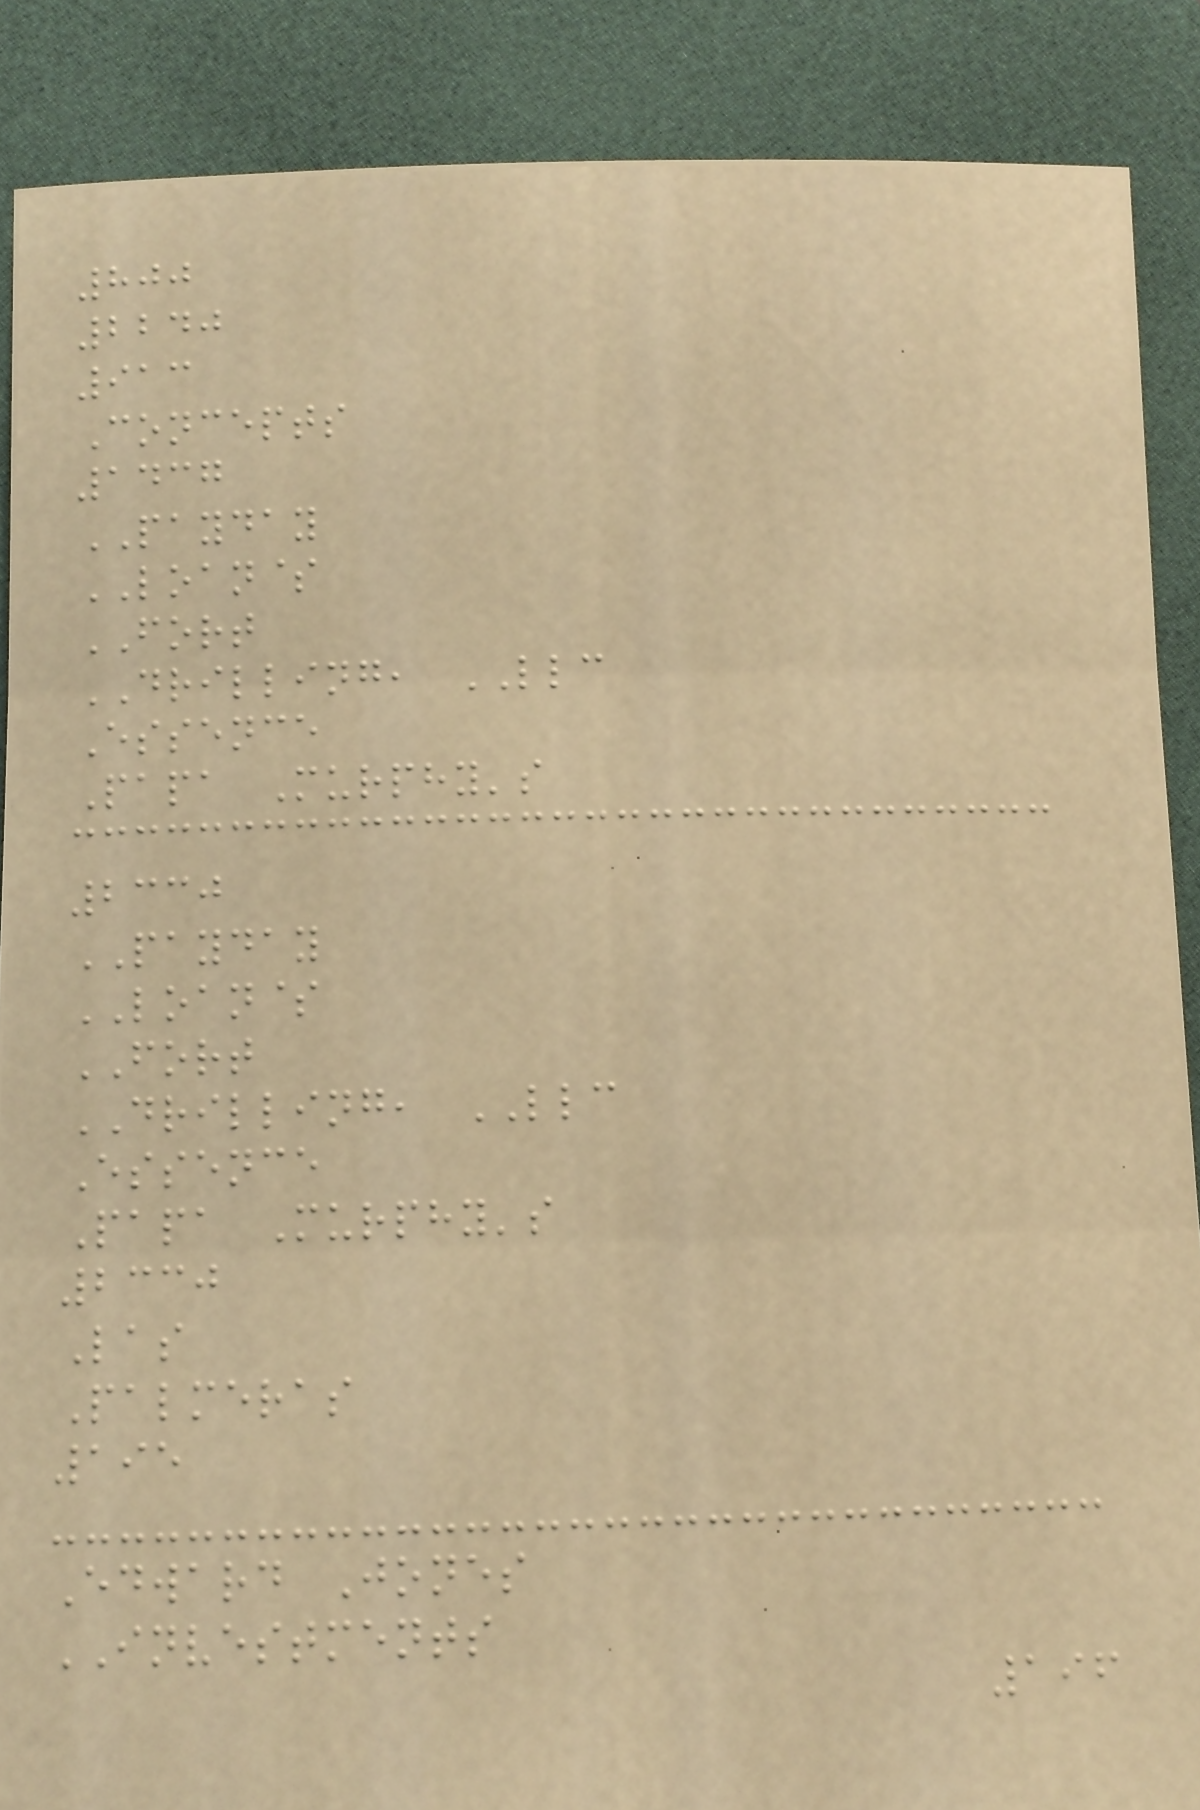800
2240
913
Concepts
1437
PAYDAY
LOAN$
FORT
DRILLING, LLC
Essence
Papa Murphy's
2330
PAYDAY
LOAN$
FORT
DRILLING, LLC
Essence
Papa Murphy's
2330
Las
Palmeras
195
Edward Jones
INVESTMENTS
196
